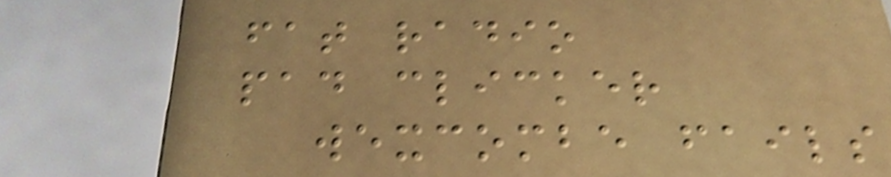fat radio
pad clicker
wexcombe fails
